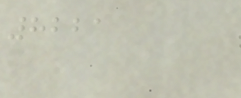8221
